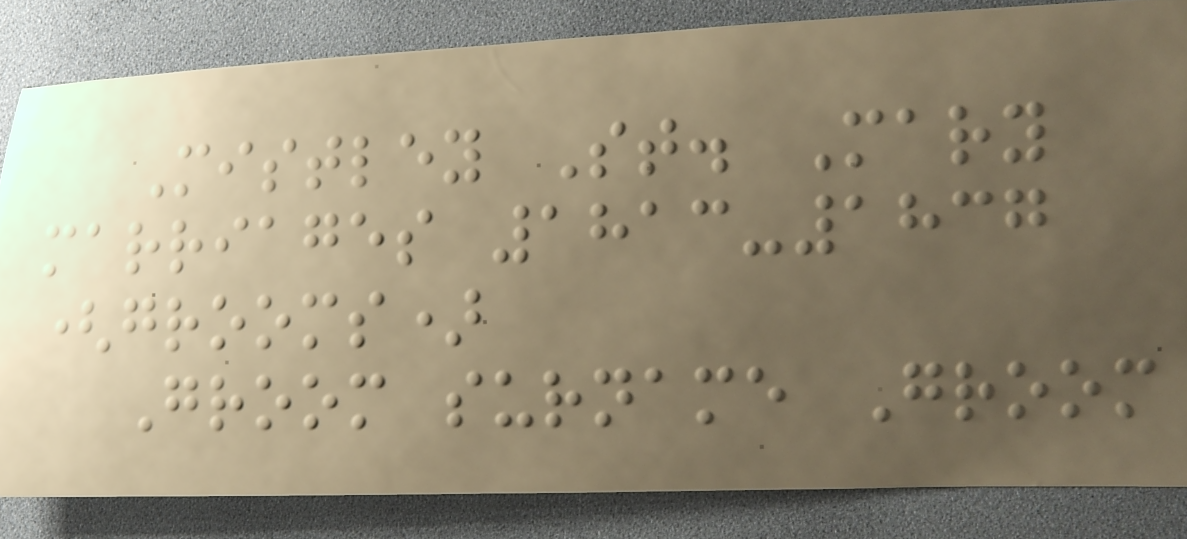Mistley St. Mary
marriages 1813-1837
(grooms)
Groom surname Groom
